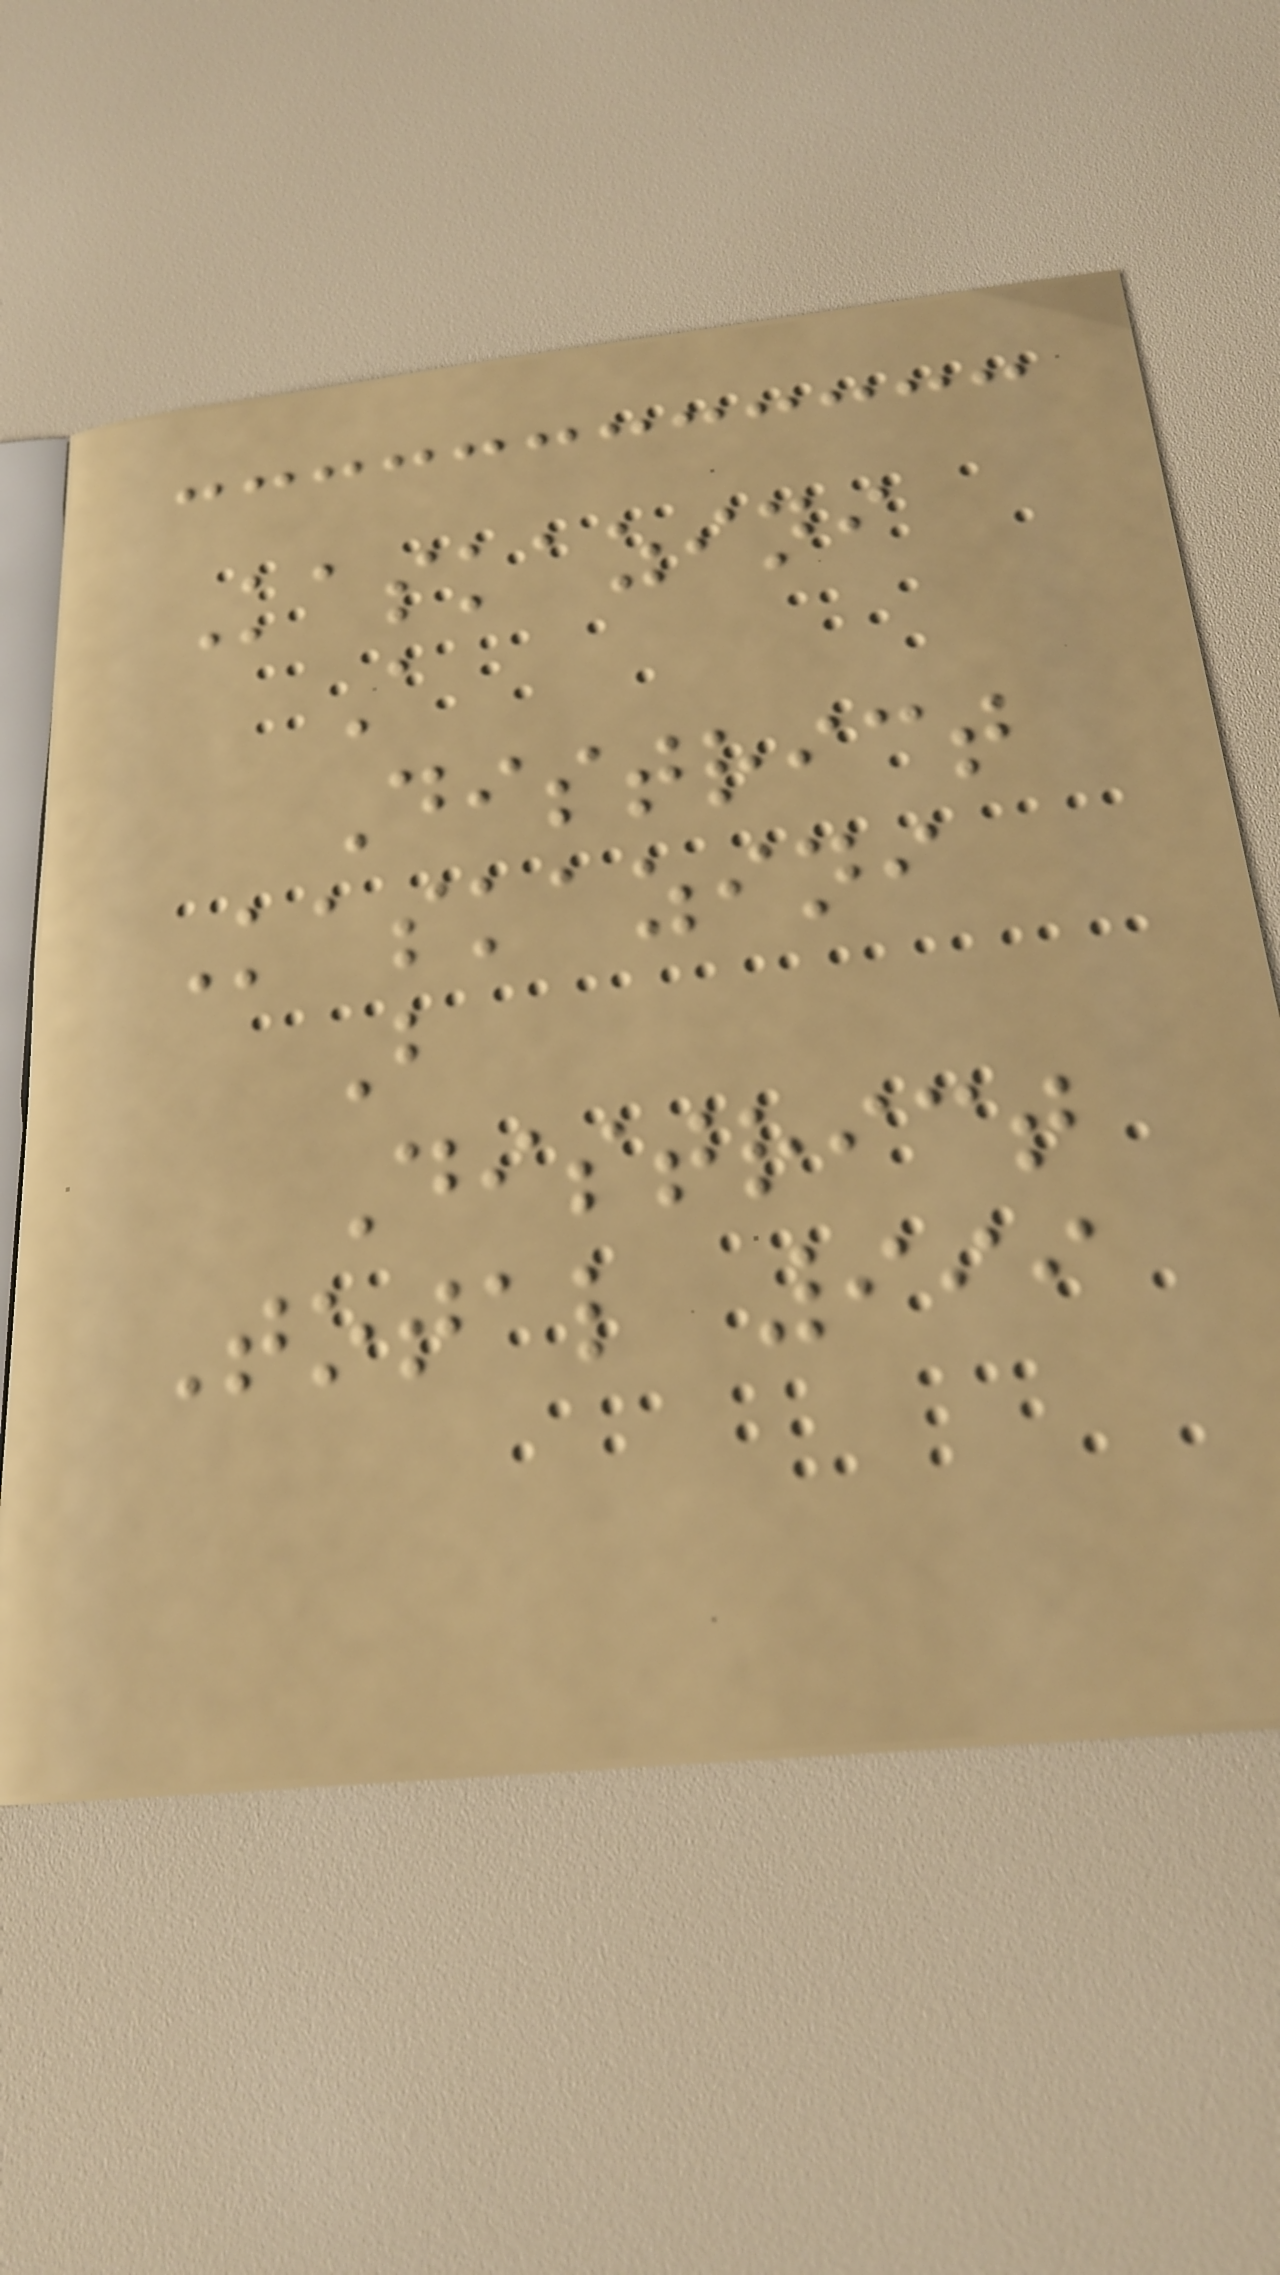Kaskazini
A
District
Kaskazini
B
District
Total 999
